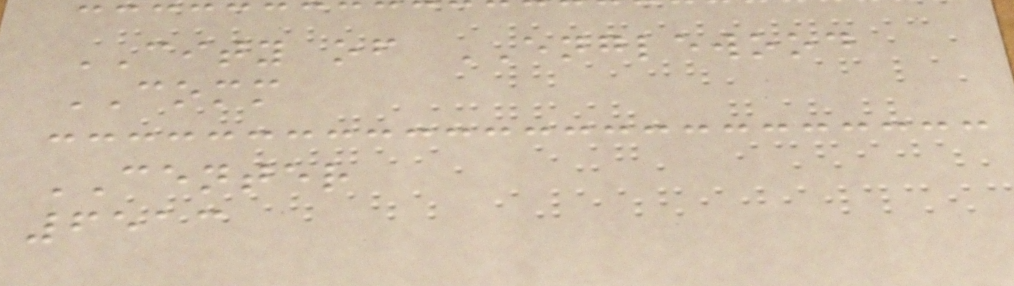CITY of ENGLEWOOD
COMM
CENTER
6513
